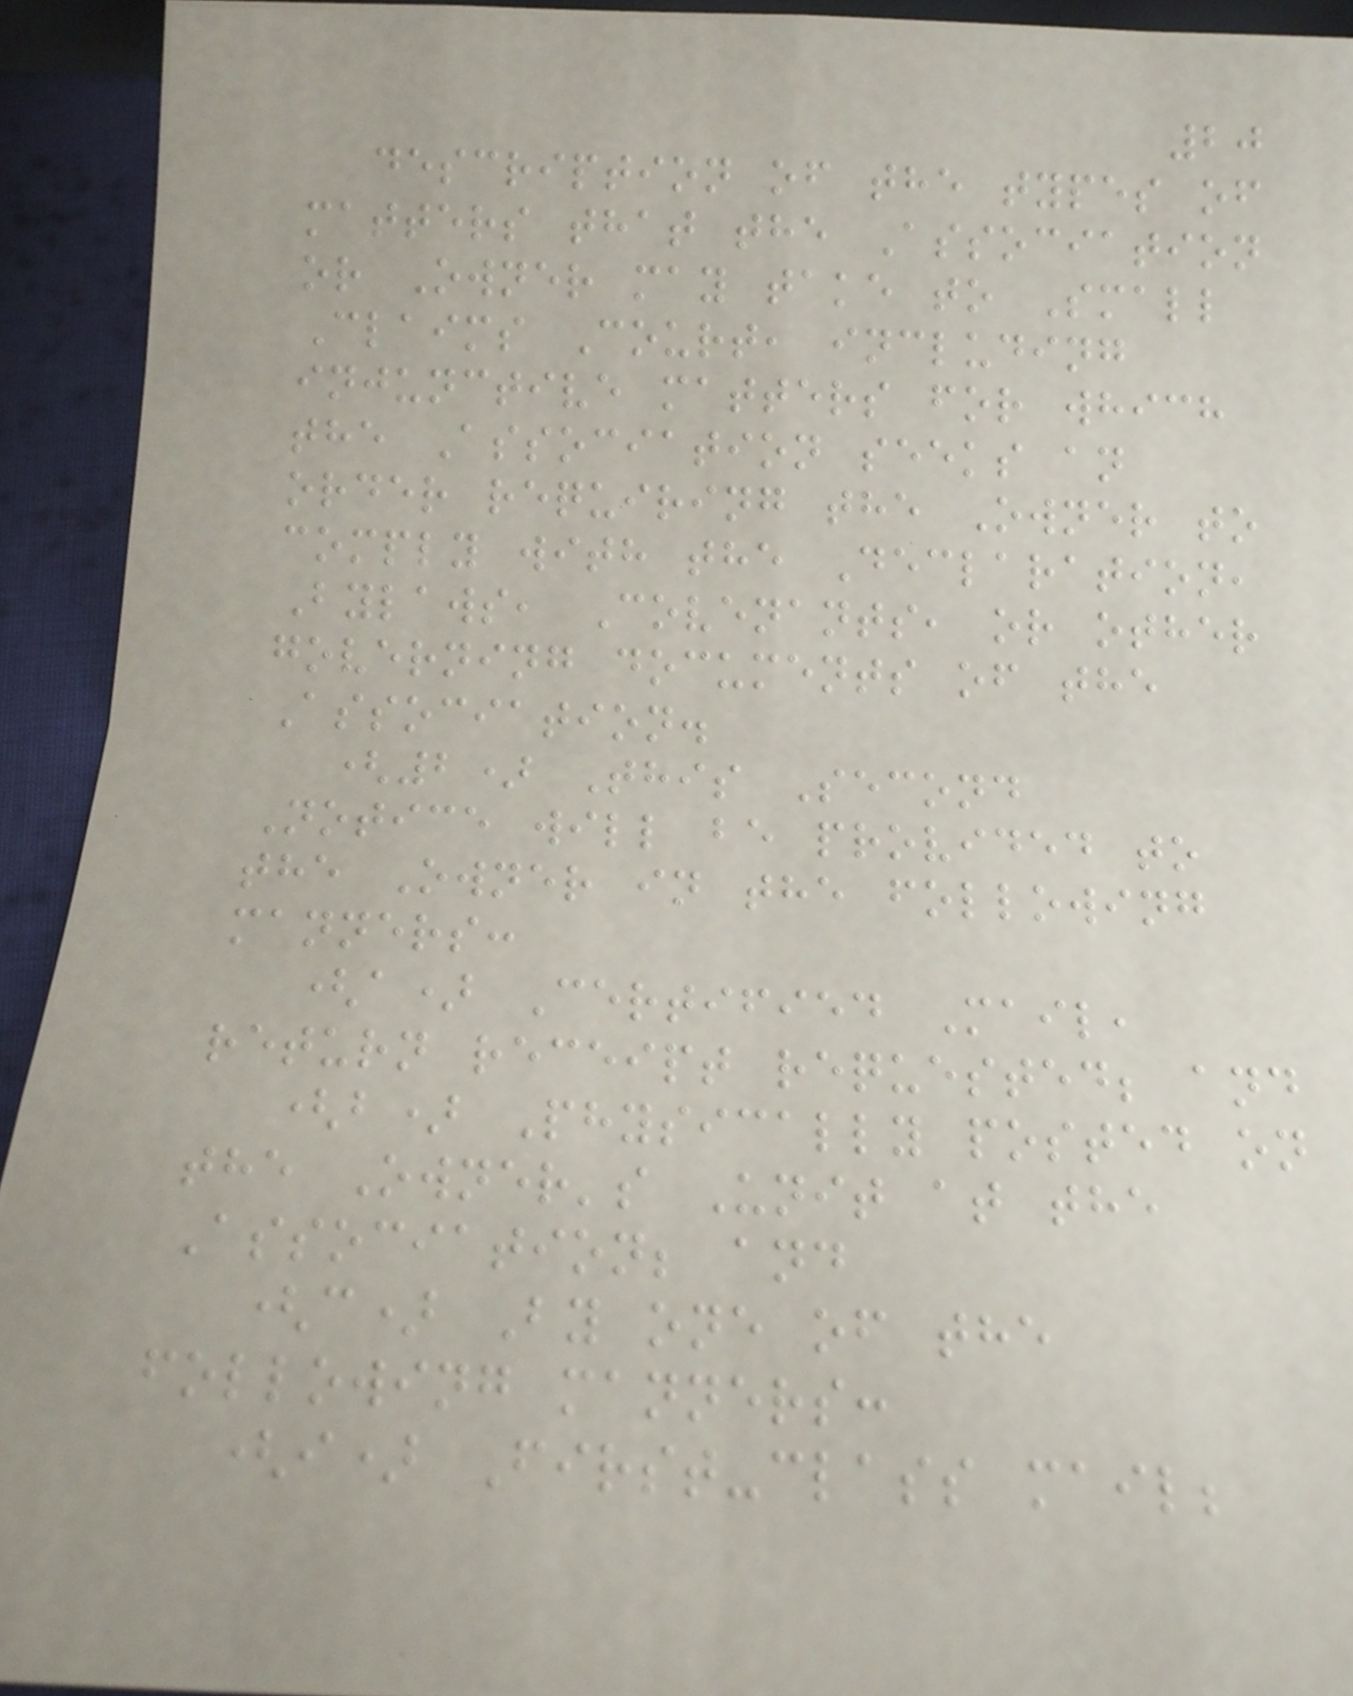20
description of the types of
matters that the Association
or Owner may take to Small
Claims Court, including
injunctive matters for which
the Association seeks an
order requiring the Owner to
comply with the Declaration,
Bylaws, Covenants, or other
governing documents of the
Association.
(2) This Second
Notice will be provided to
the Owner in the following
manners:
(a) Certified Mail,
return receipt requested; and
(b) Physically posted on
the Owner's Unit at the
Association; and
(c) By one of the
following manners:
(i) First-class mail;
